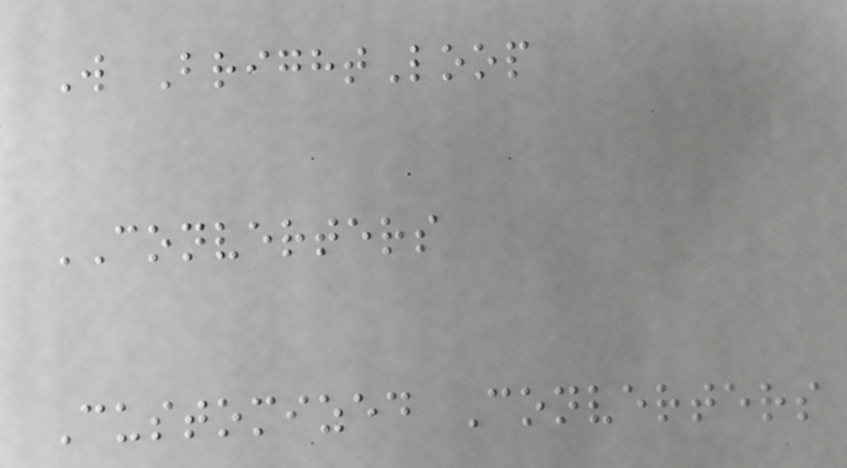W BrightLoop
CONVERTERS
Customized Converters
